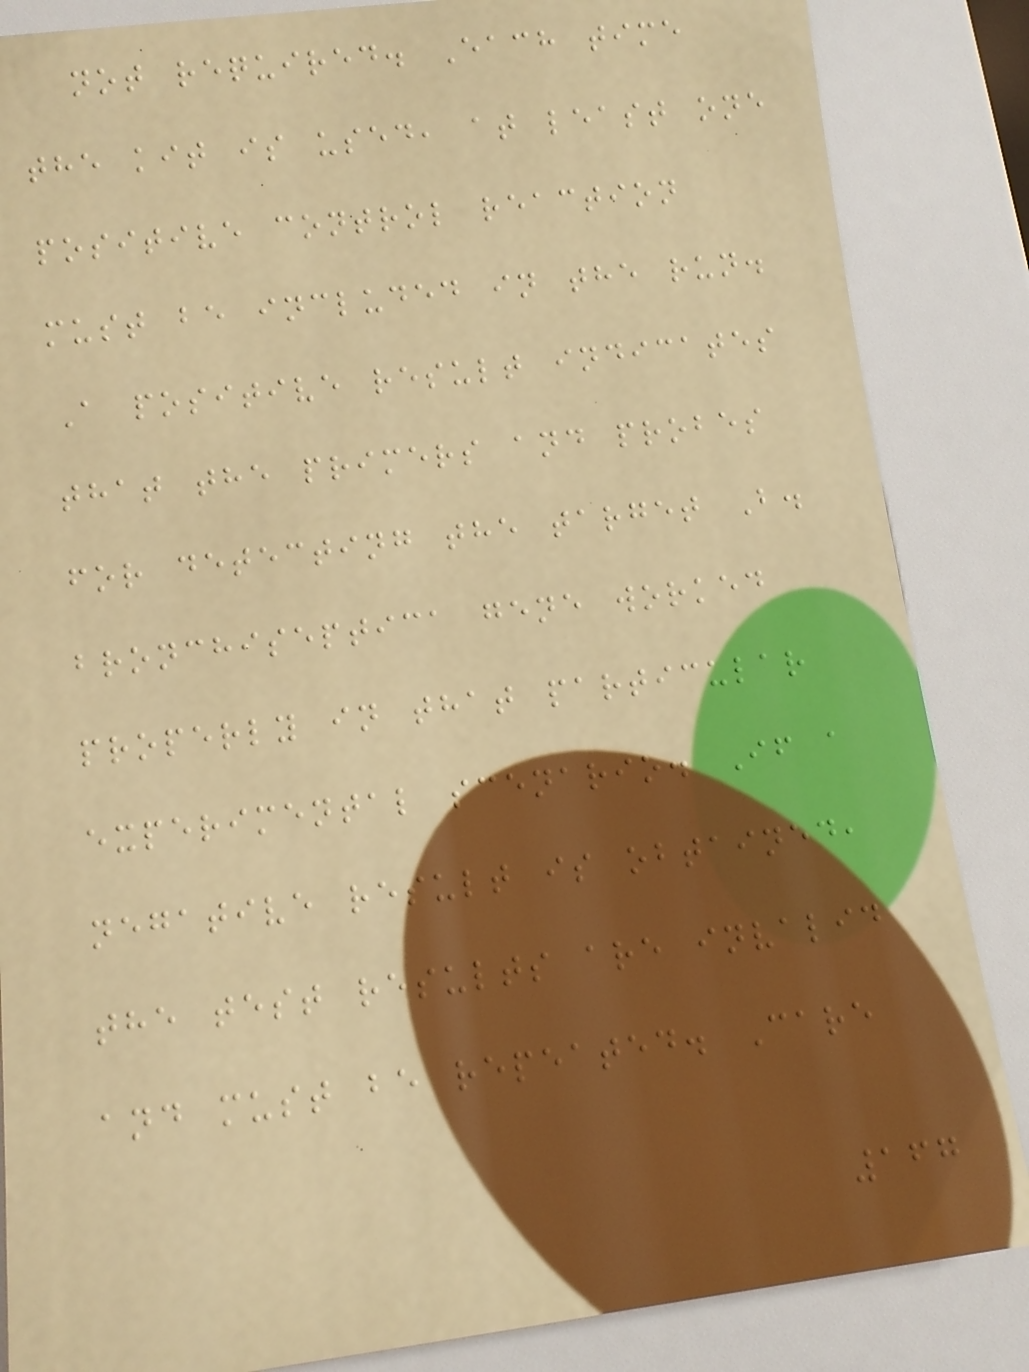not required. Each time
the kit is used, at least one
positive control reaction
must be included in the run.
A positive result indicates
that the primers and probes
for detecting the target B.
bronchiseptica gene worked
properly in that particular
experimental scenario. If a
negative result is obtained,
the test results are invalid
and must be repeated. Care
167
